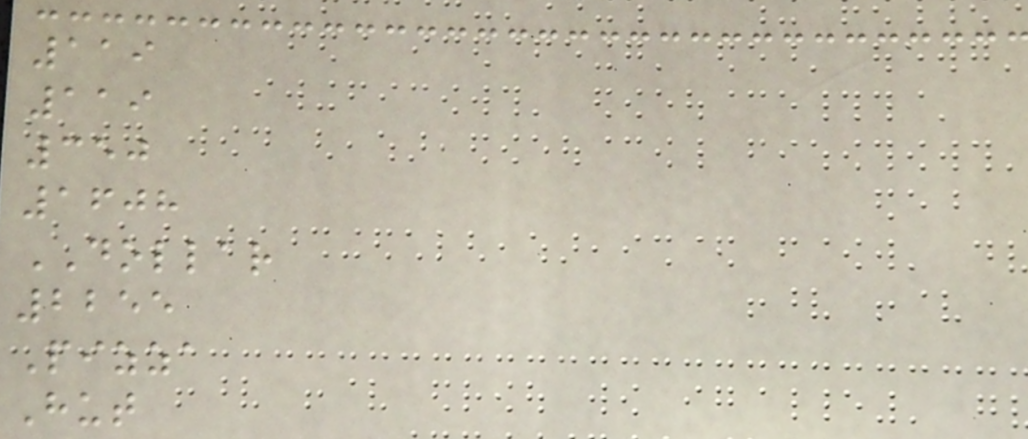119
119
350
1608
DOLLAR
2255
Pizza
Hut
